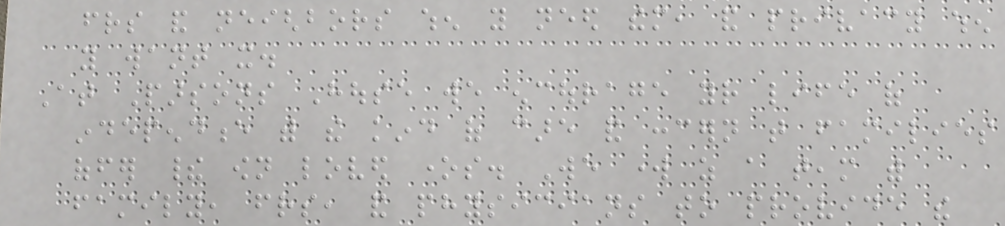friends and neighbors when you need them, and privacy when
you want it.
At Parsons House we encourage your life of
independence with the kind of care and concern that families
offer their own loved ones. We work as a team with
family, friends, and physicians to provide the
